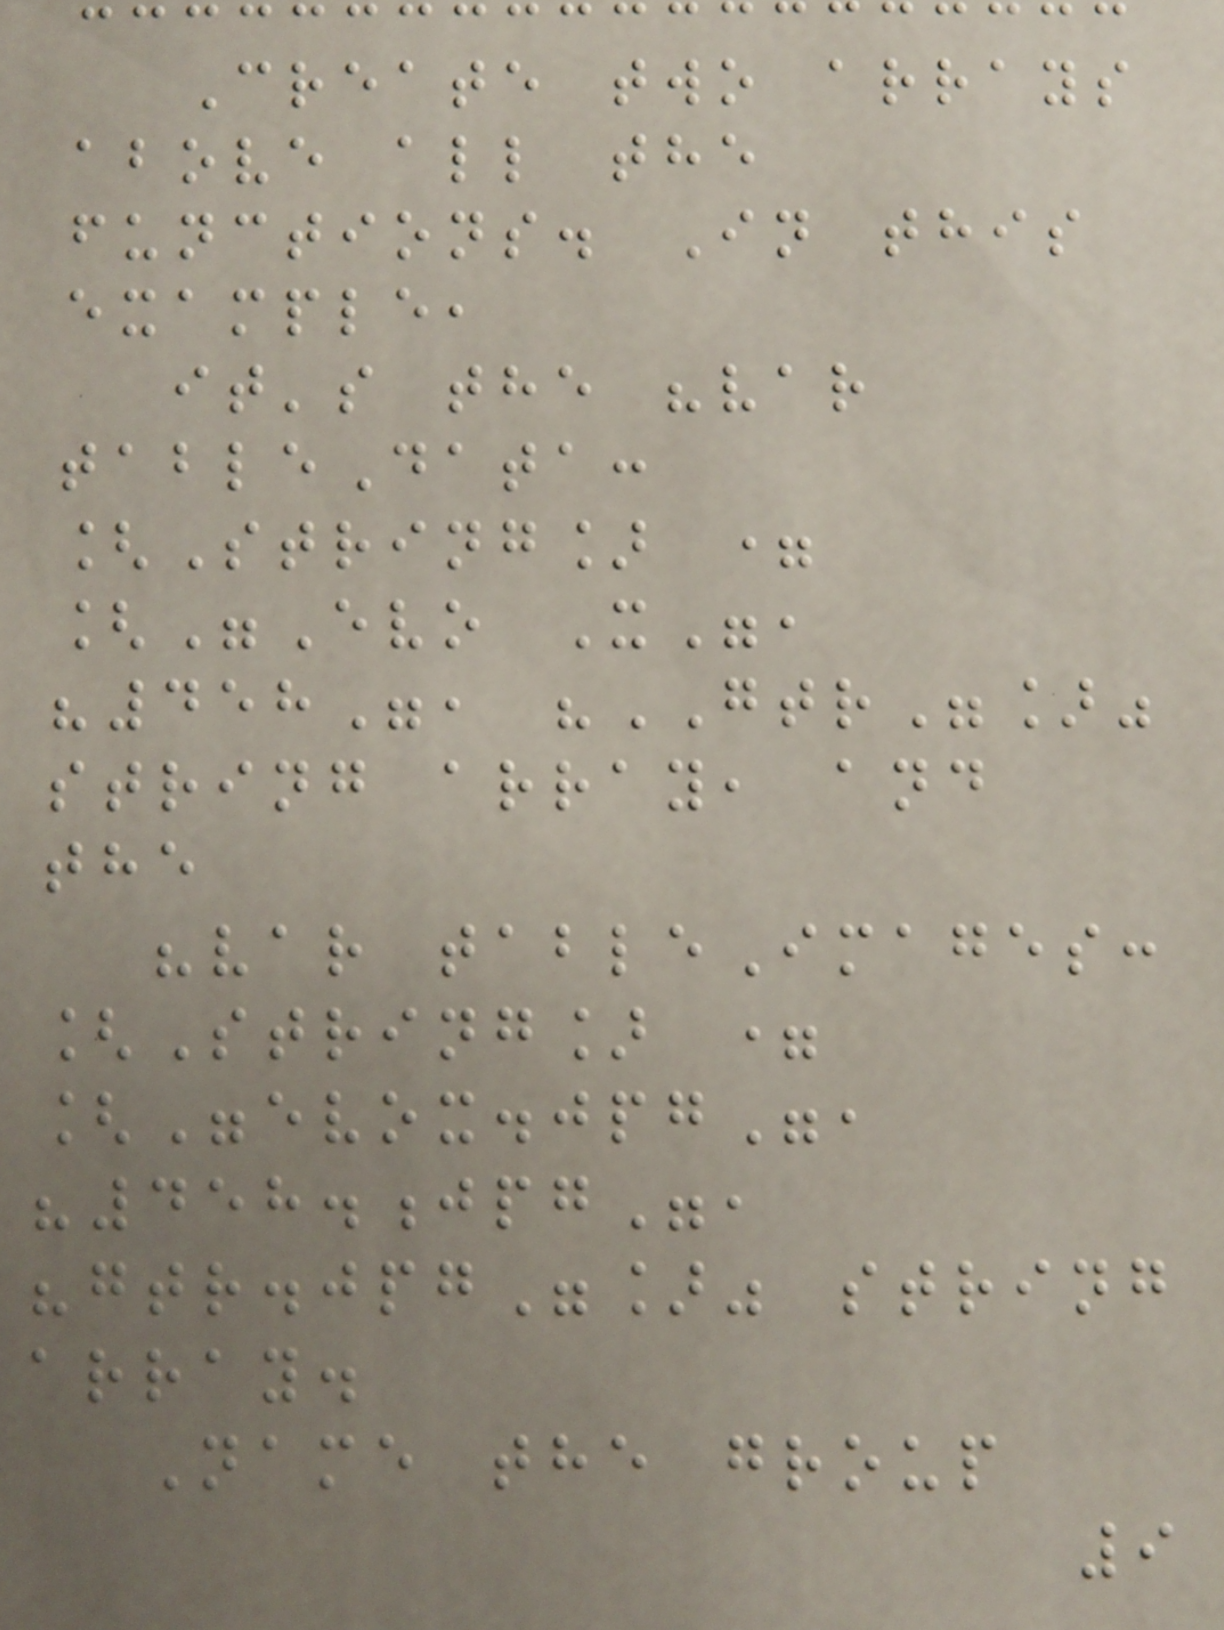Create two arrays
above all the
functions. In this
example,
it's the "var
tableData:
[String] =
["Evo X",
"458", "GTR"]"
string array, and
the
"var tableImages:
[String] =
["evox.jpg",
"458.jpg",
"gtr.jpg"]" string
array.
Name the group
9
